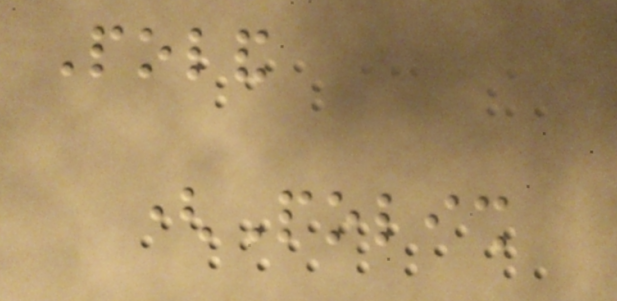Poland
(Polish
